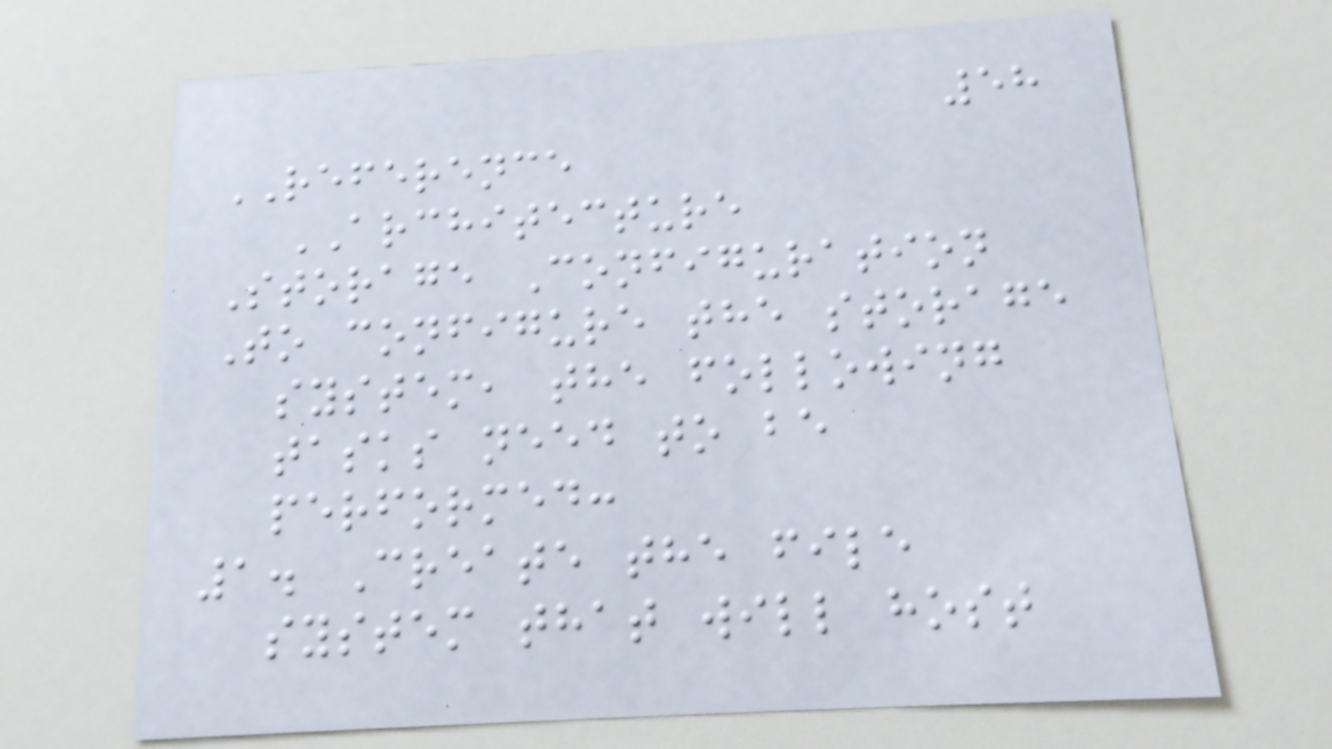58
REFERENCE
ARCHITECTURE
Storage Configuration
To configure the storage
system, the following
tasks need to be
performed:
1. Create the file
system that will host
